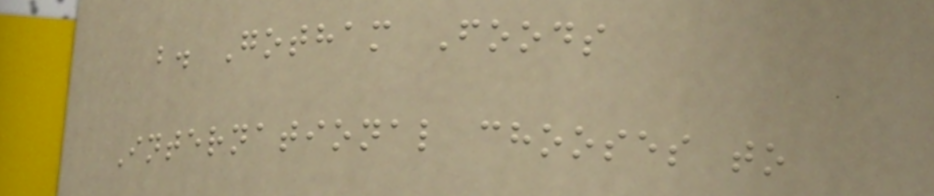b. Gotham Foods
International chooses to
